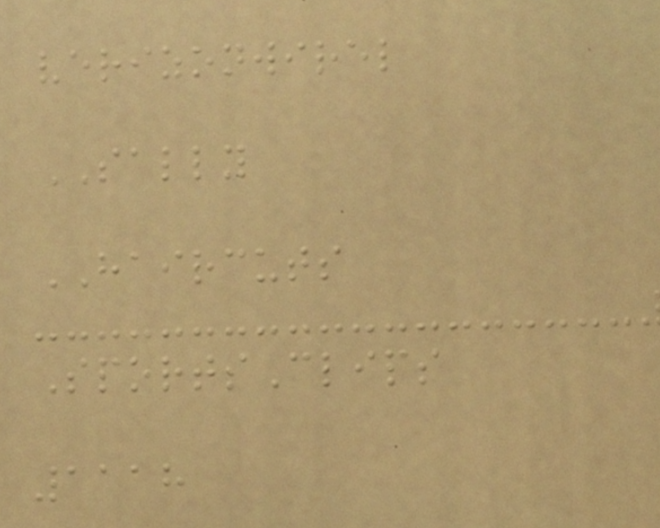verizonwirel
SALLY
HAIRCUTS
SportsClips
1118
